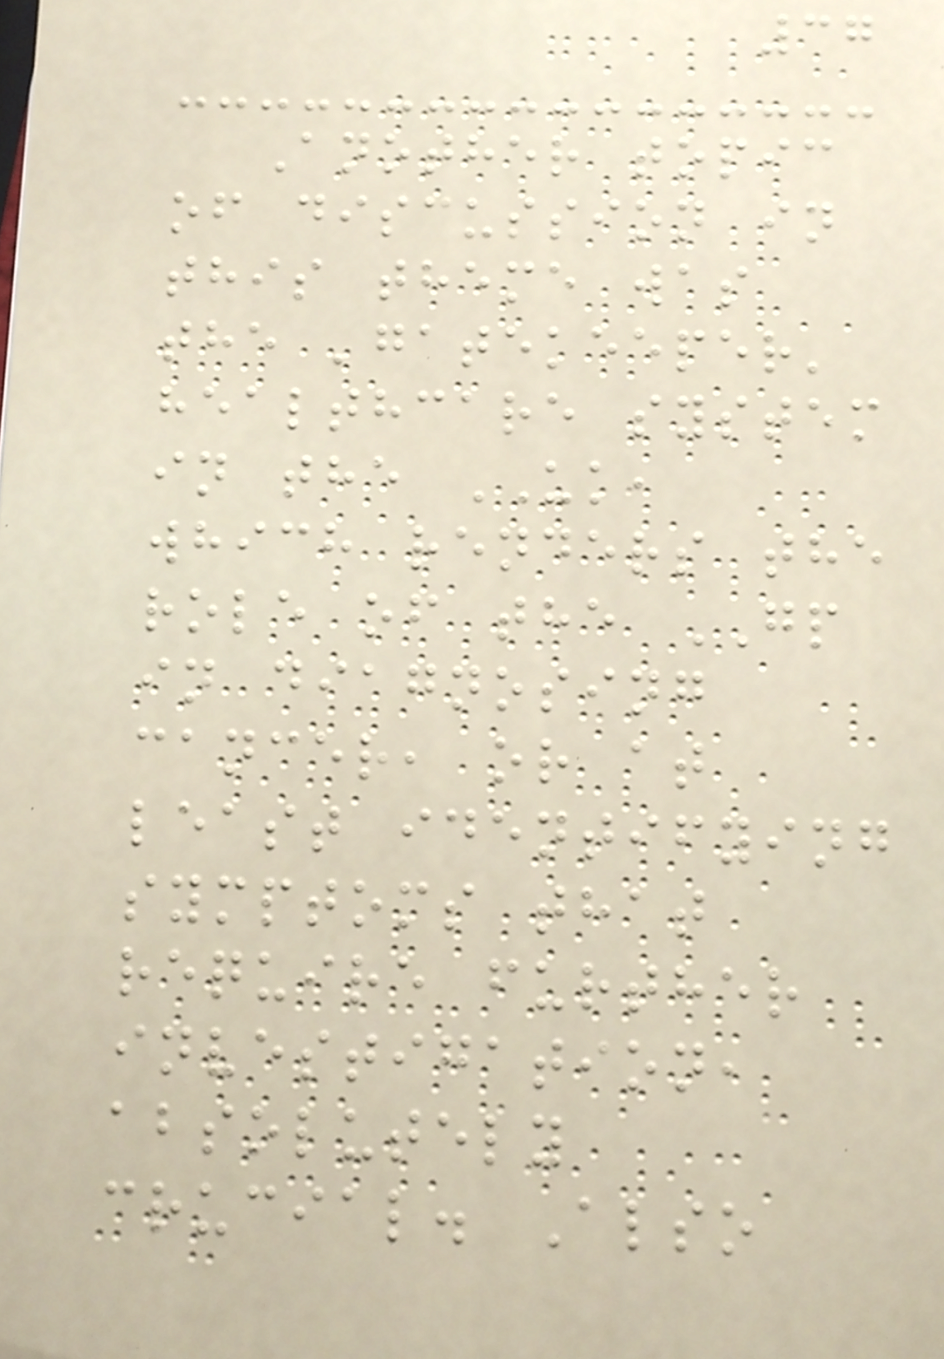37
Another topic
of discussion in
this theme was
the 'gatekeeper'
healthcare system
in the UK,
which renders the
role of the GP
in diagnosing
cancer, or at
least identifying
symptoms that
require further
investigation,
absolutely
crucial. Also
